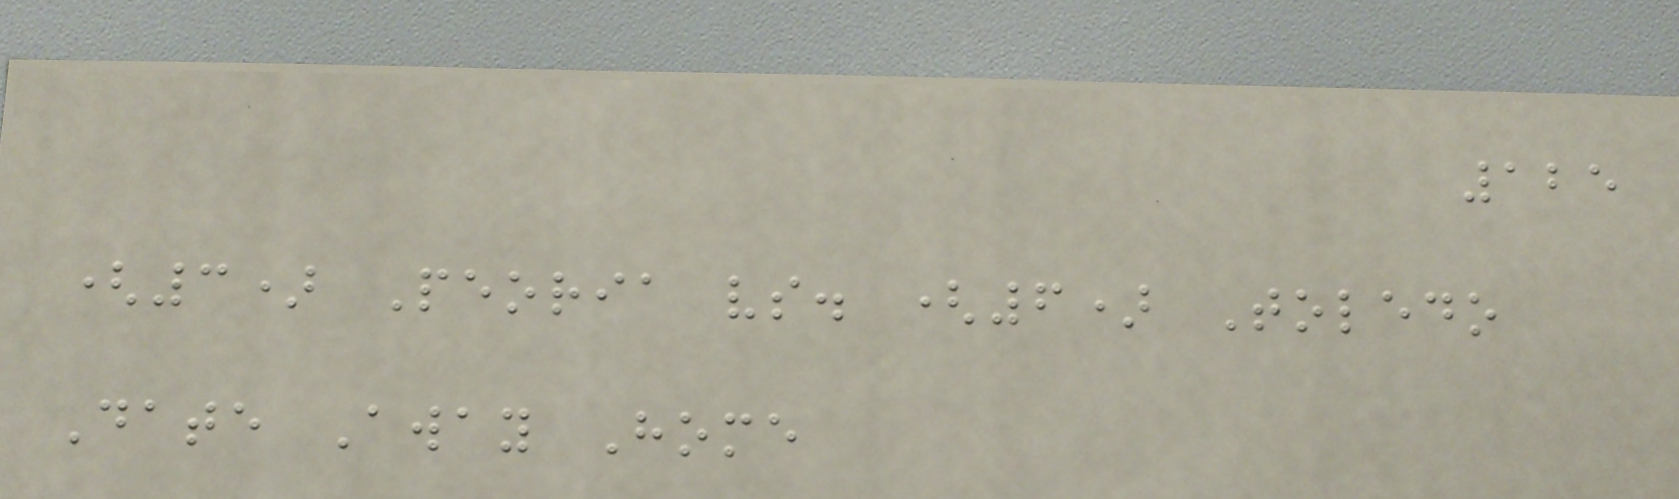125
(3) Peoria vs. (6) Toledo
Date Away Home
